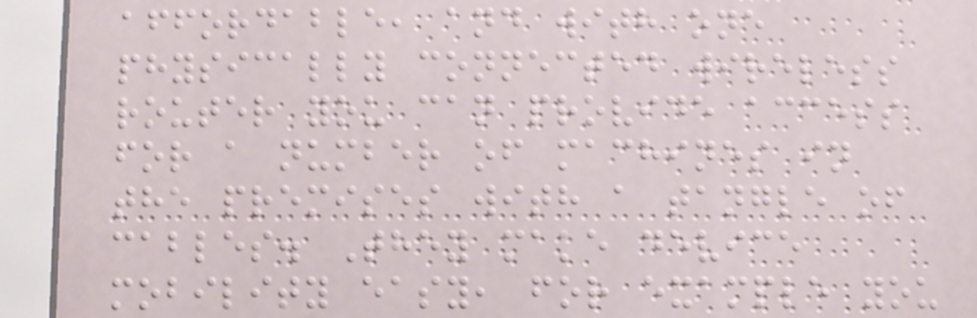affordable, and with one
physically connected wireless
router you can provide access
for a number of machines in
the premises with a tangle of
cables. They make device
mobility easy, for example you
